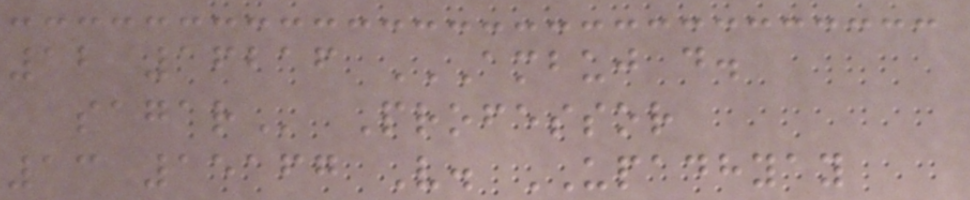12 16216 AMBUJ D.
SAGAR Professor
13 15167 V. UPADHYAY
